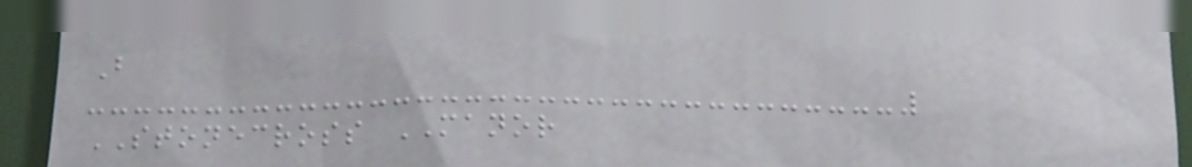B
STONECROSS MANOR
